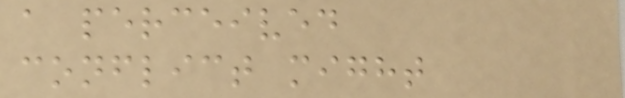a perceived
conflict might
